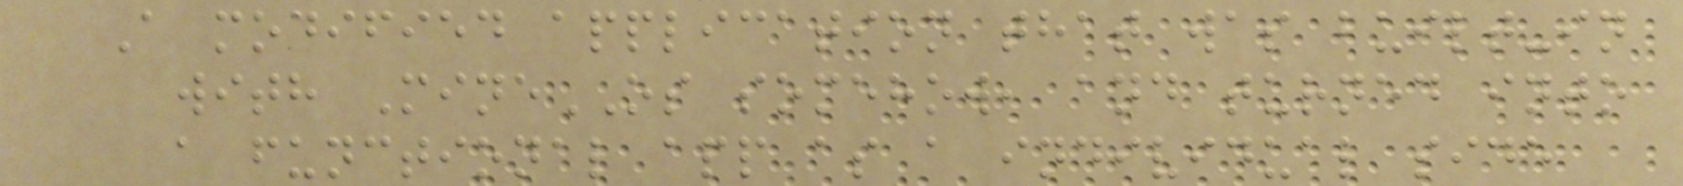A modified application that was built-in
with MineOS somehow, and turned into
a functional app as a individual side
